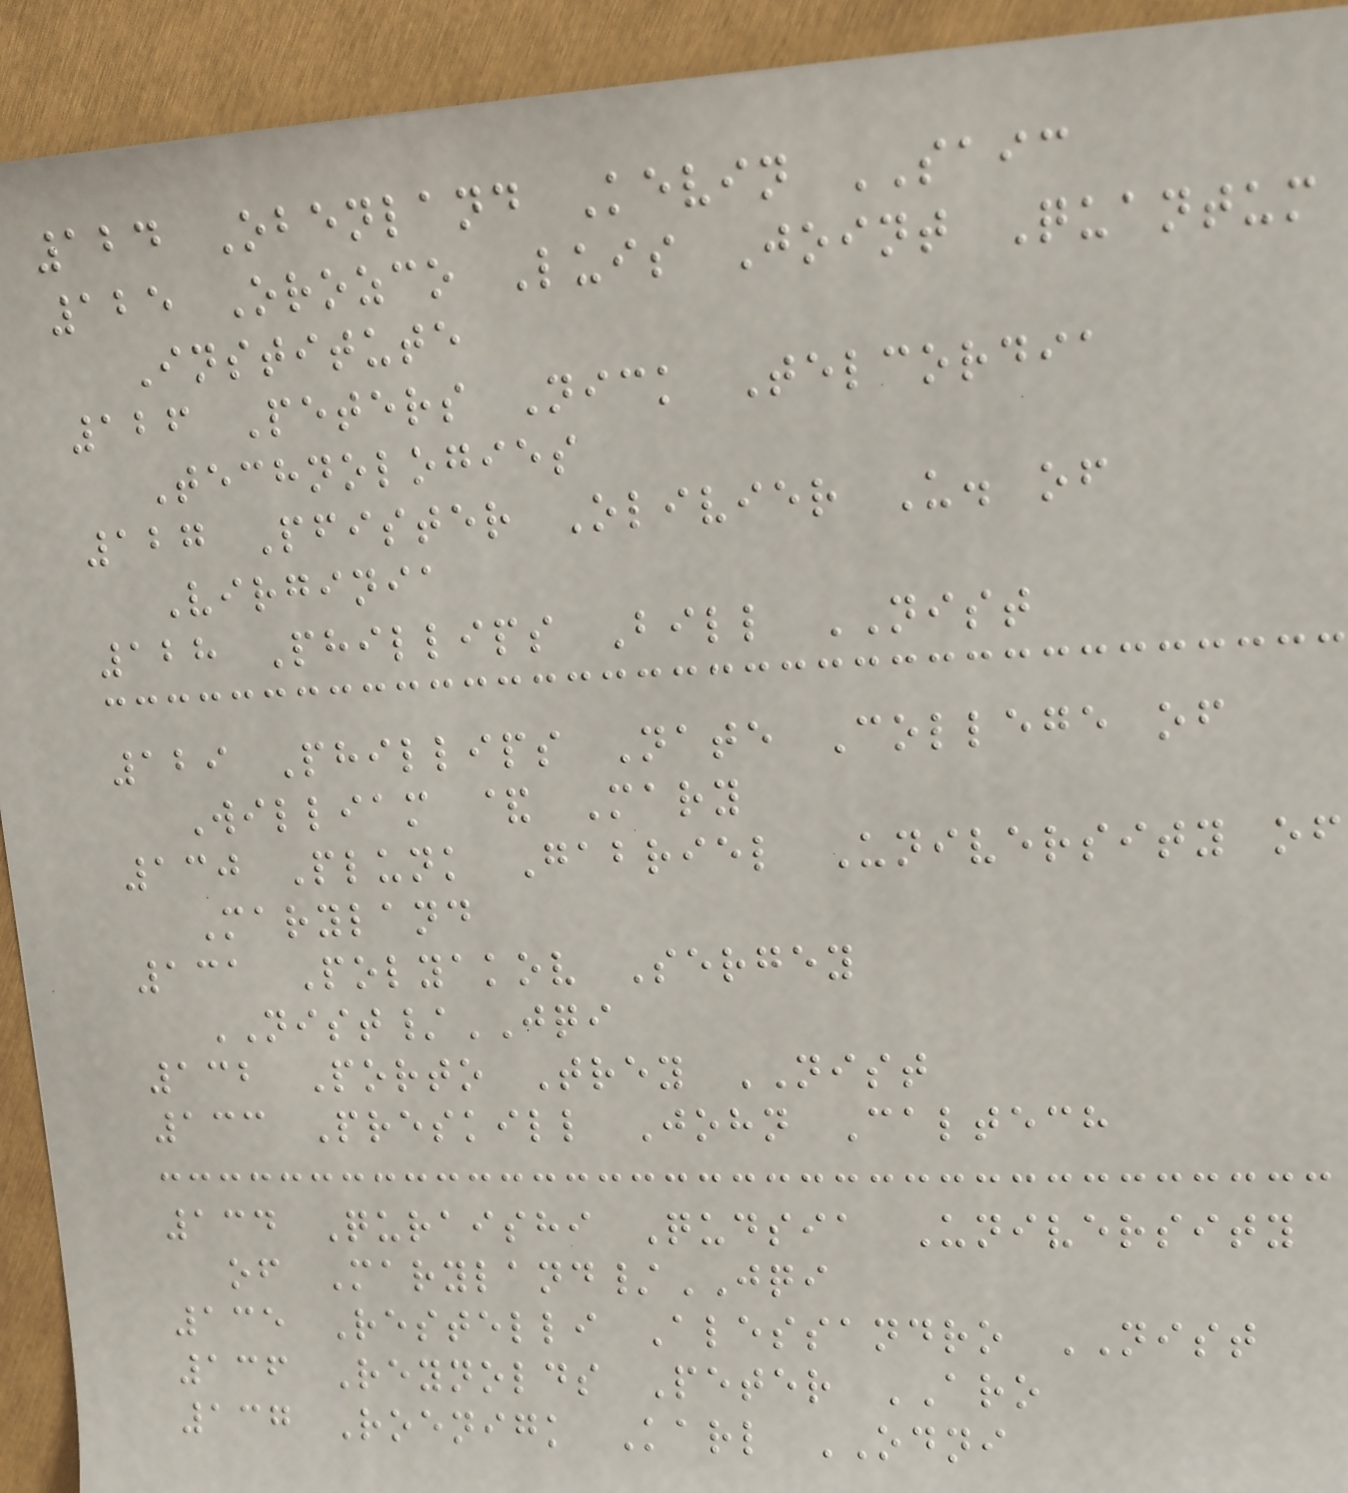124 Obenland Kevin SAIC
125 Orozco Luis Joint Quantum
Institute
126 Peters Nick Telcordia
Technologies
127 Pfister Olivier U. of
Virginia
128 Phillips Bill NIST
129 Phillips Nate College of
William & Mary
130 Plunk Gabriel University of
Maryland
131 Polyakov Sergey
NIST/JQI
132 Porto Trey NIST
133 Preskill John Caltech
134 Quraishi Qudsia University
of Maryland/JQI
135 Restelli Alessandro NIST
136 Reynolds Peter ARO
137 Roenigk Karl ODNI
